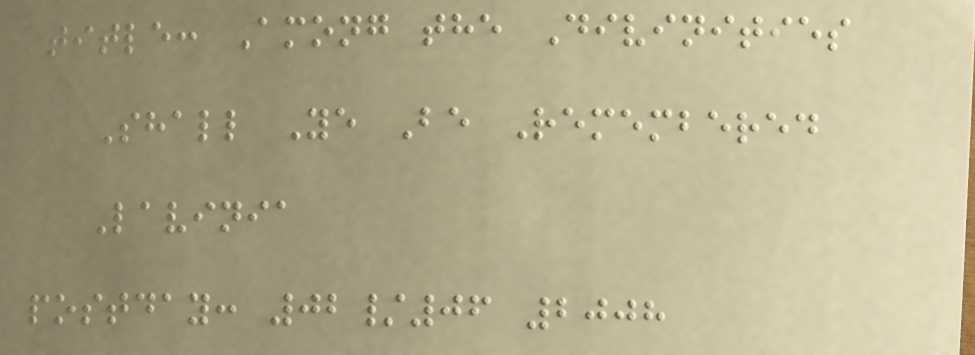title: Among the Divinities
Shall Ye Be Remembered
Lavinia
postday: 02/06 2008
